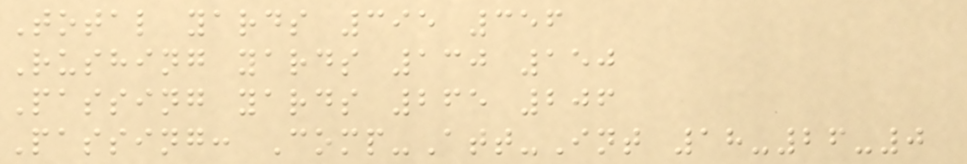Total yards 395 356
Rushing yards 130 150
Passing yards 265 206
Passing: Comp-Att-Int 18-26-0
